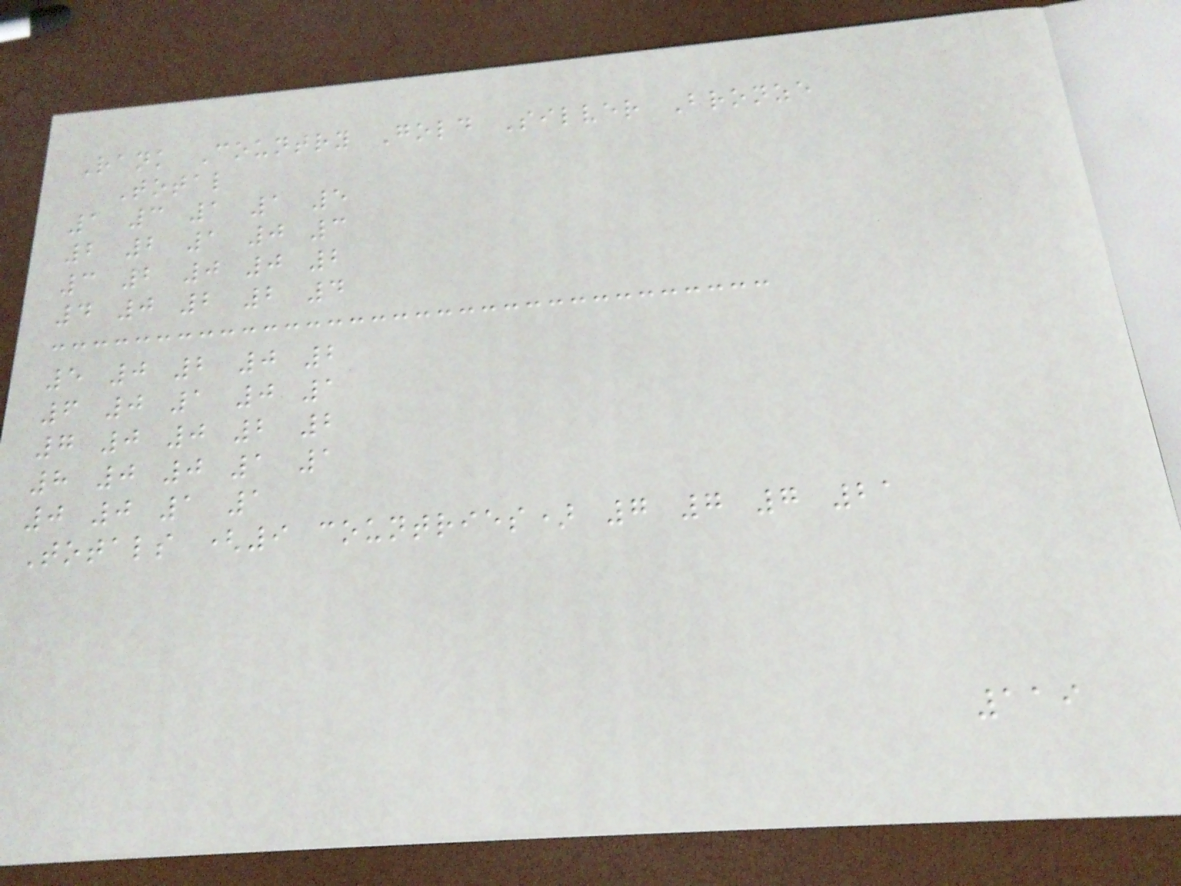Rank Country Gold Silver Bronze
Total
1 3 1 1 5
2 2 1 0 3
3 2 0 0 2
4 0 2 2 4
5 0 2 0 2
6 0 1 0 1
7 0 0 2 2
8 0 0 1 1
0 0 1 1
Totals (9 countries) 7 7 7 21
119
